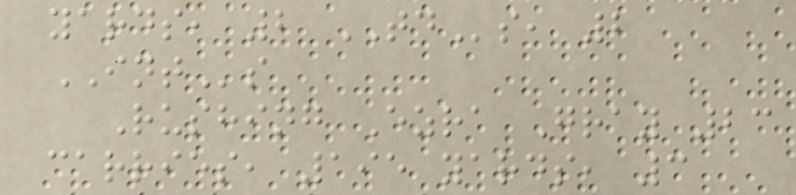yards, 2 TDs, 2
INTs
Rushing Ezra Gray 23
carries, 195 yards, 3
